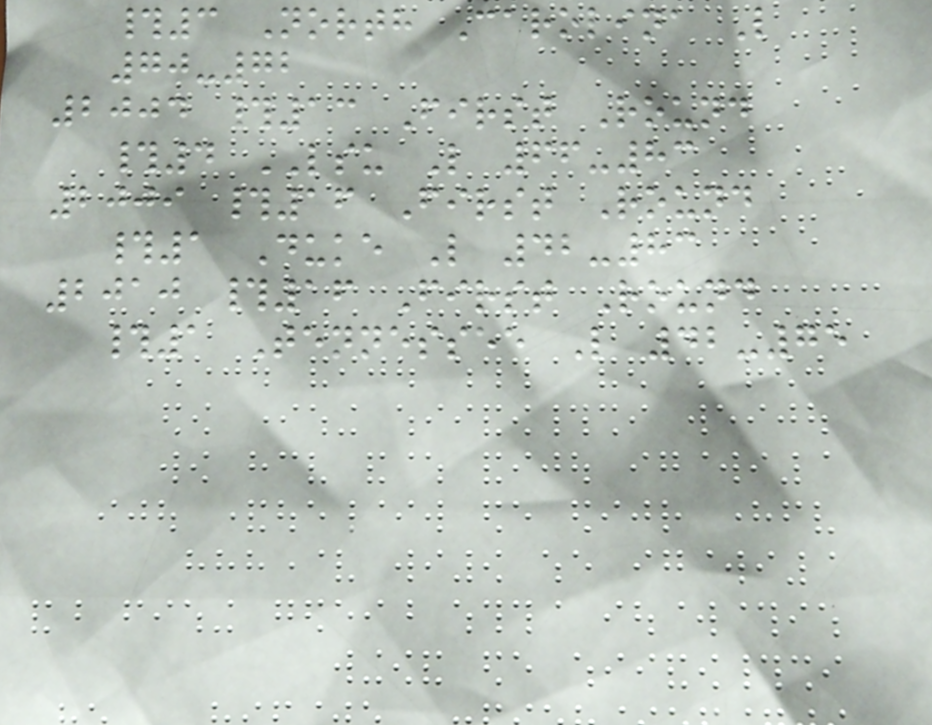#3 North Carolina L
70-72
2004 #13 First Round
#4 LSU L 66-83
2009 #16 First Round
#1 Duke L 42-83
2010 #16 First Round
#1 Tennessee L 42-75
